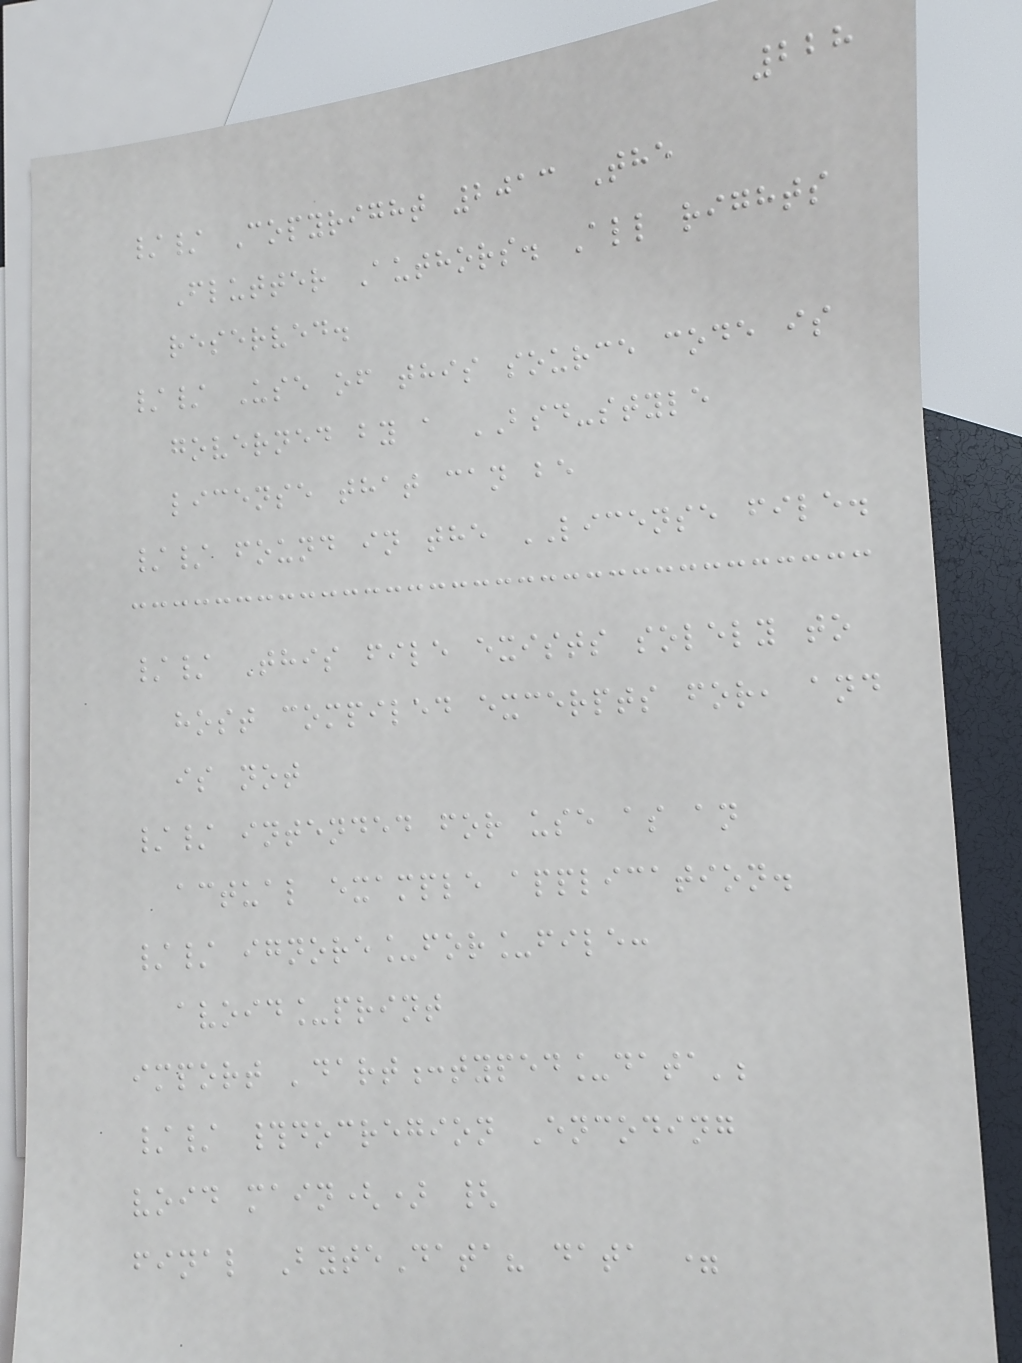228
// Copyright 2013 The
Flutter Authors. All rights
reserved.
// Use of this source code is
governed by a BSD-style
license that can be
// found in the LICENSE file.
// This file exists solely to
host compiled excerpts for, and
is not
// intended for use as an
actual example application.
// ignore_for_file:
avoid_print
import 'dart:typed_data';
// #docregion Encoding
void main() {
final ByteData? data =
